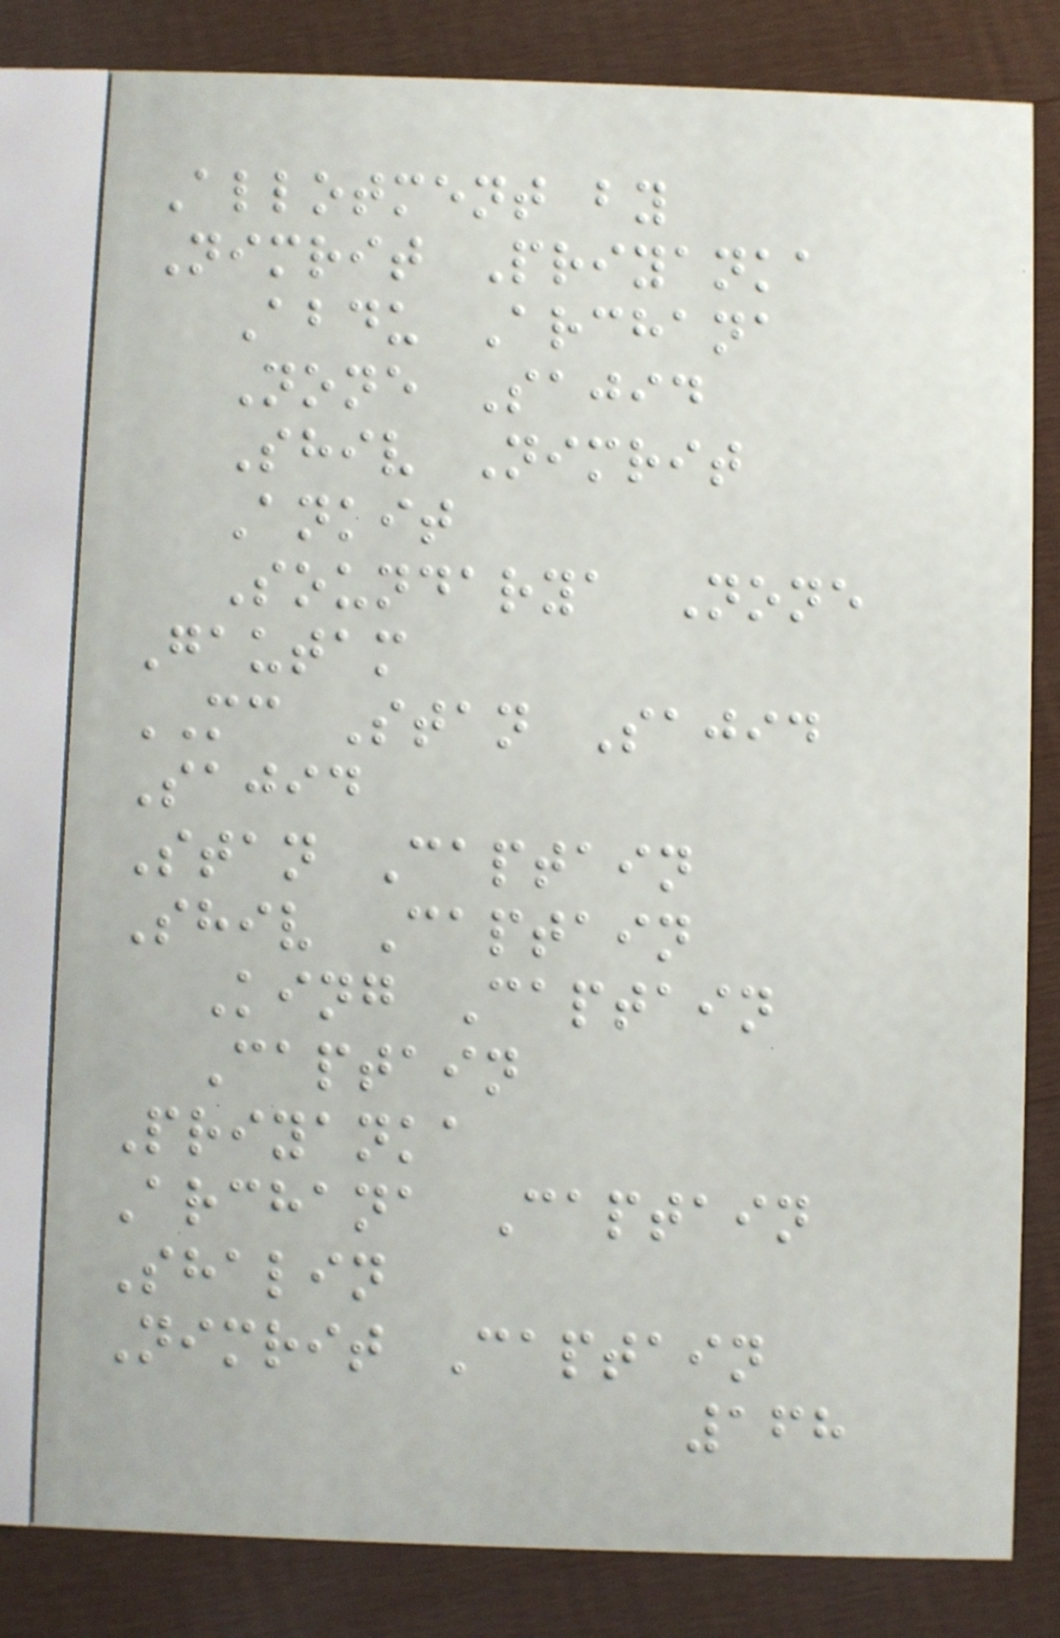Allotment by
Nimrit Priyanka
Abdu Archana
None Sajid
Shiv Nimrit
Ankit
Soundarya None
Gautam
MC Stan Sajid
Sajid
Stan Captain
Shiv Captain
King Captain
Captain
Priyanka
Archana Captain
Shalin
Nimrit Captain
168
